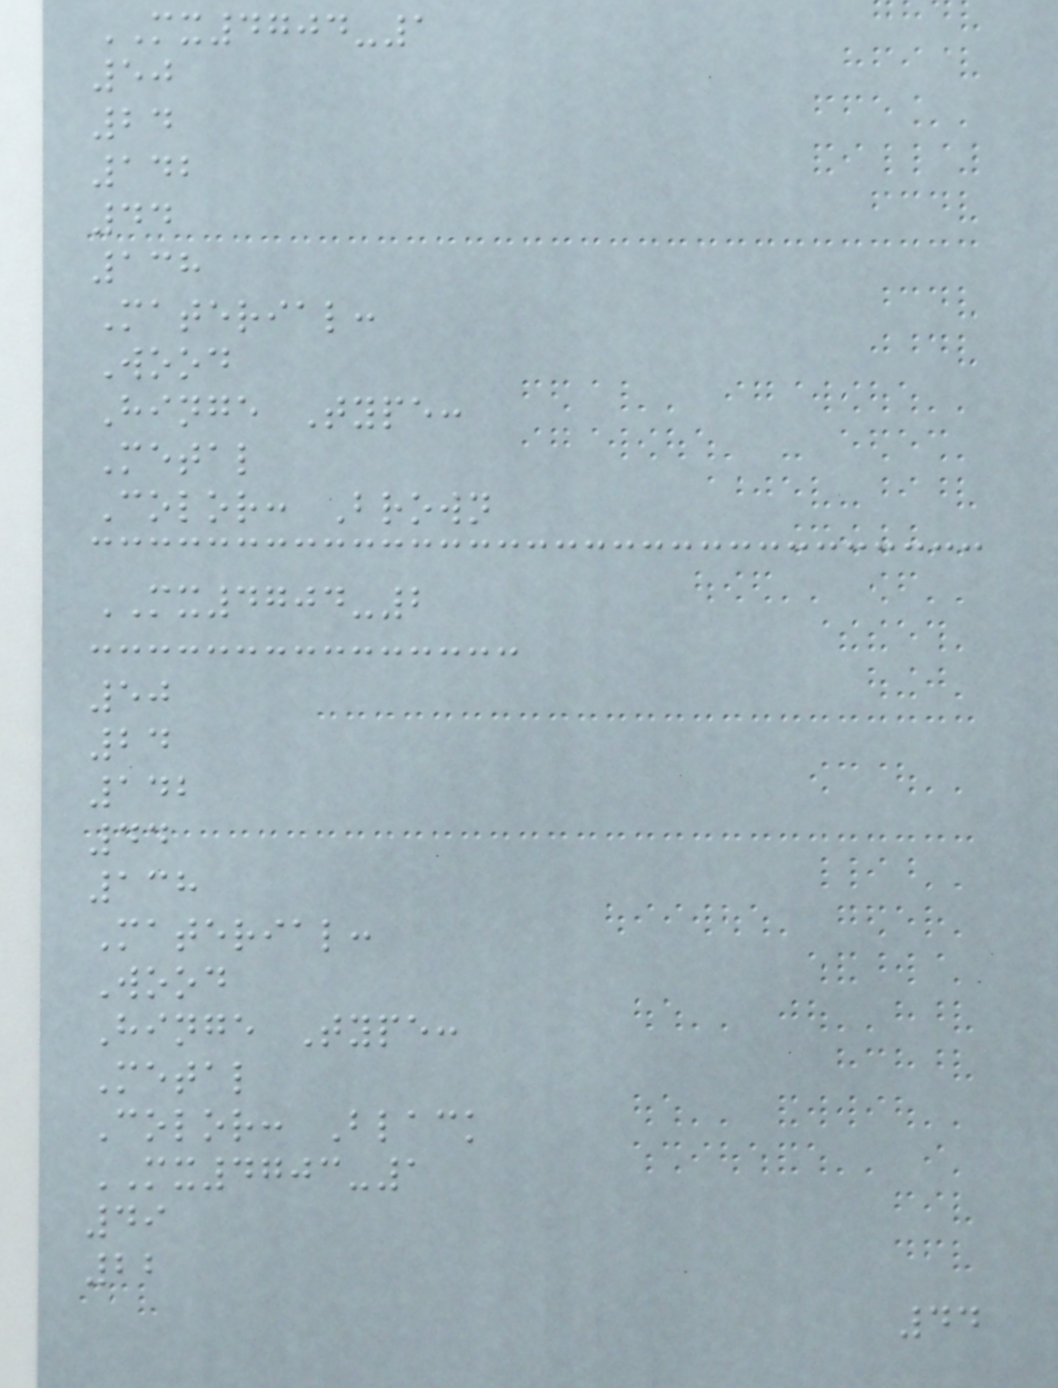MX4704-1
50
24
142
44
138
Material:
Wood
Hinge Type:
Metal
Color: Brown
MX4704-2
50
24
142
44
138
Material:
Wood
Hinge Type:
Metal
Color: Black
MX4703-1
49
22
44
